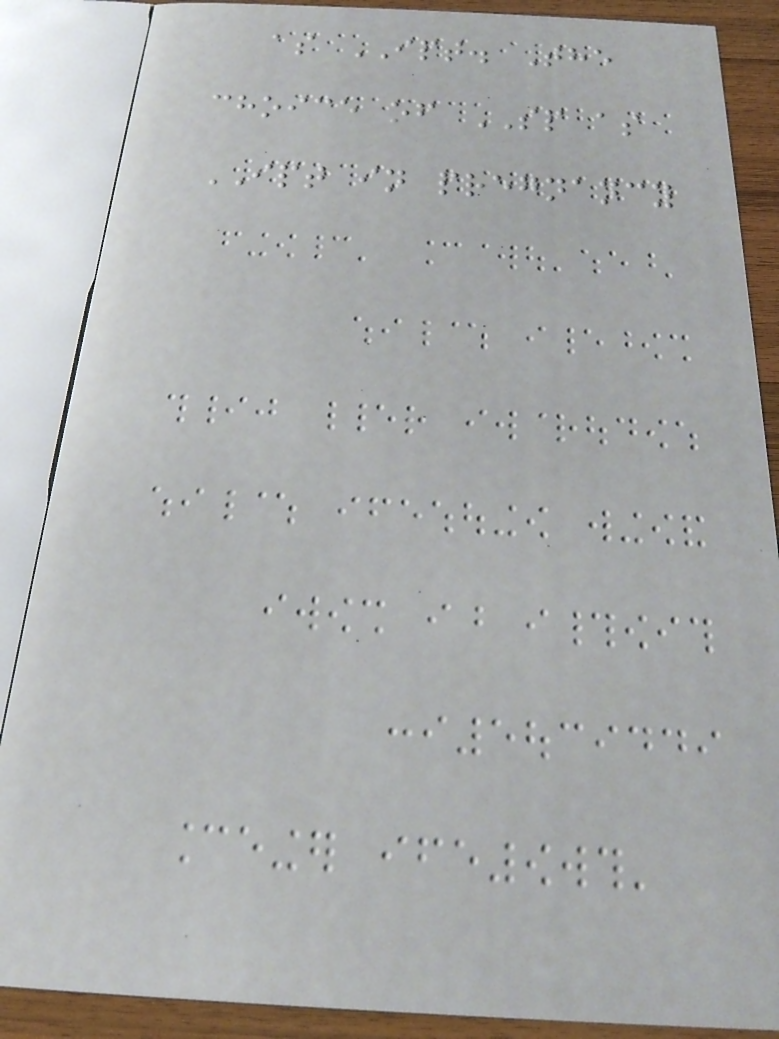as IPT. The
choice of SP as
IPT in pregnancy
